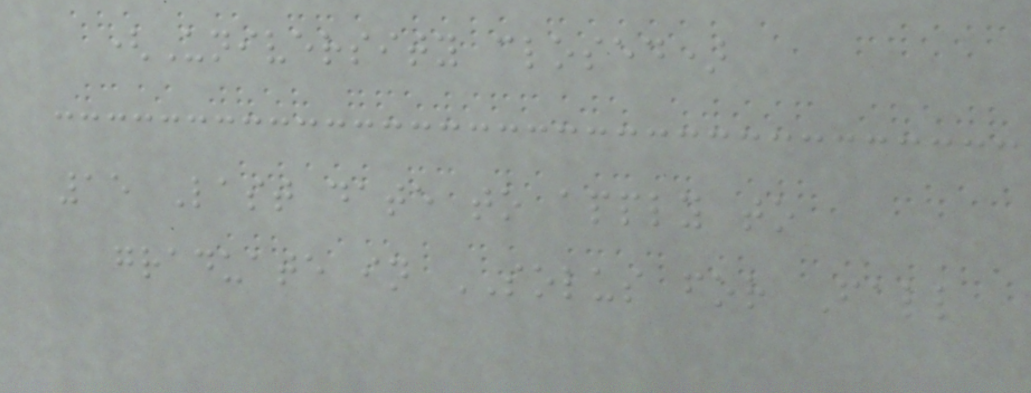(University closed)
15 Last date to apply to
graduate in SOLUS for Fall
